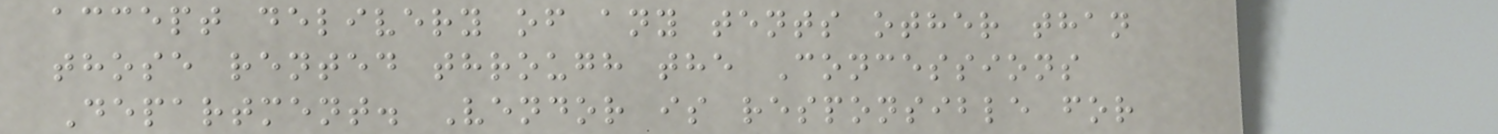accept delivery of any tents other than
those rented through the Concessions
Department. Vendor is responsible for
